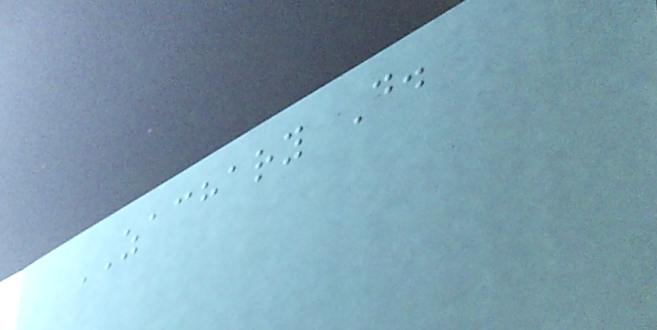ZACHARY D.
